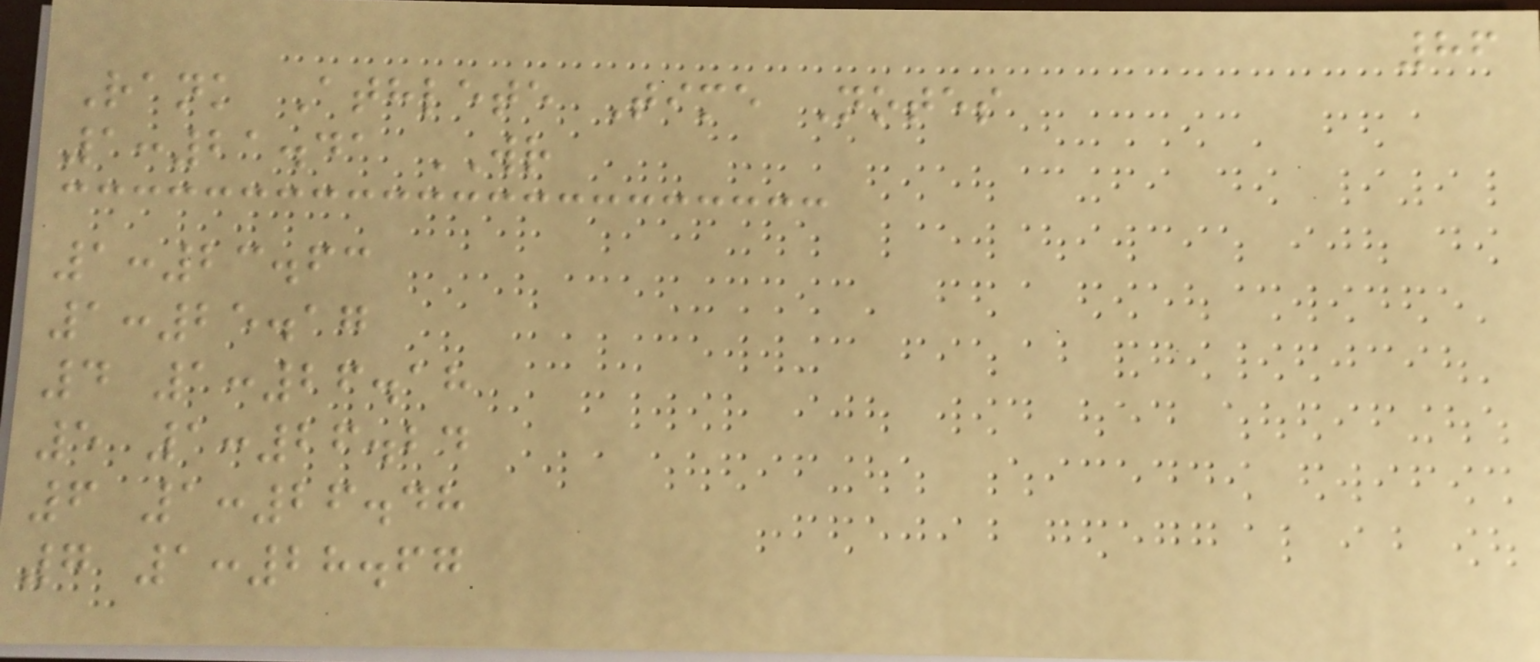86
Rank Athlete Time Notes
1:21.41 WR
1:23.63
1:25.17
4 1:26.18
5 1:26.24
6 1:26.48
7 1:28.67
